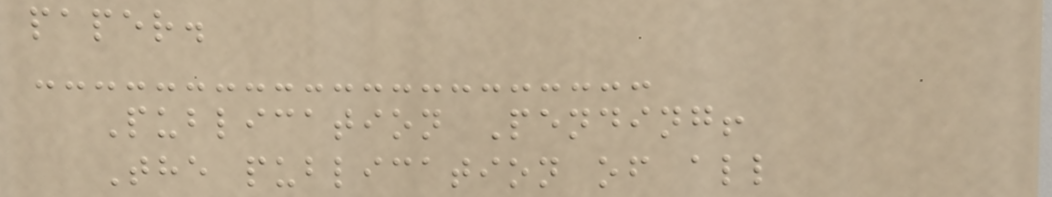paper.
Publication Pending!
The publication of all
